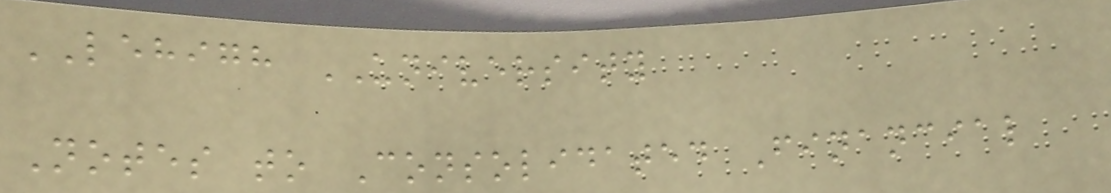LEHIGH UNIVERSITY
Notes to Consolidated Financial
